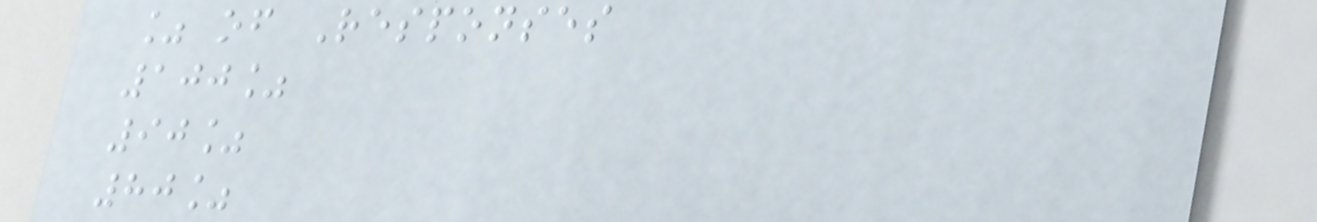% of Responses
100%
90%
80%
